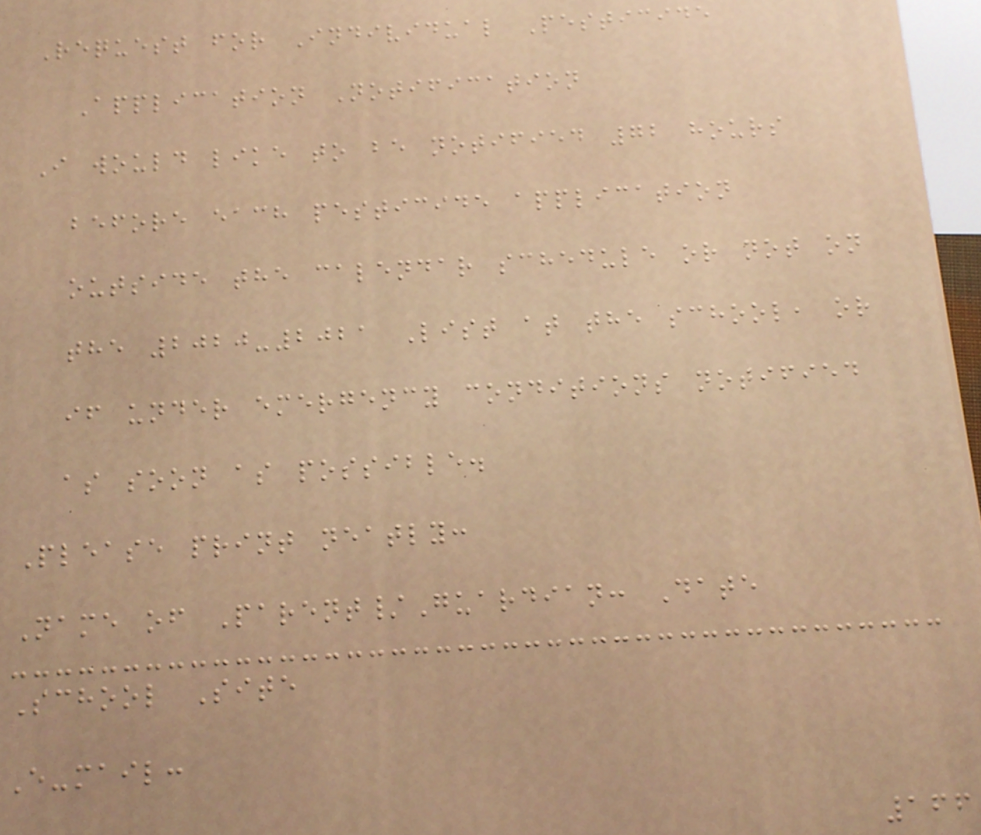Request for Individual Pesticide
Application Notification
I would like to be notified 72 hours
before each pesticide application
outside the calendar schedule or not on
the 2020-2021 List at the school, or
if under emergency conditions notified
as soon as possible.
Please print neatly:
Name of Parent/Guardian: Date
School Site
E-mail:
166
